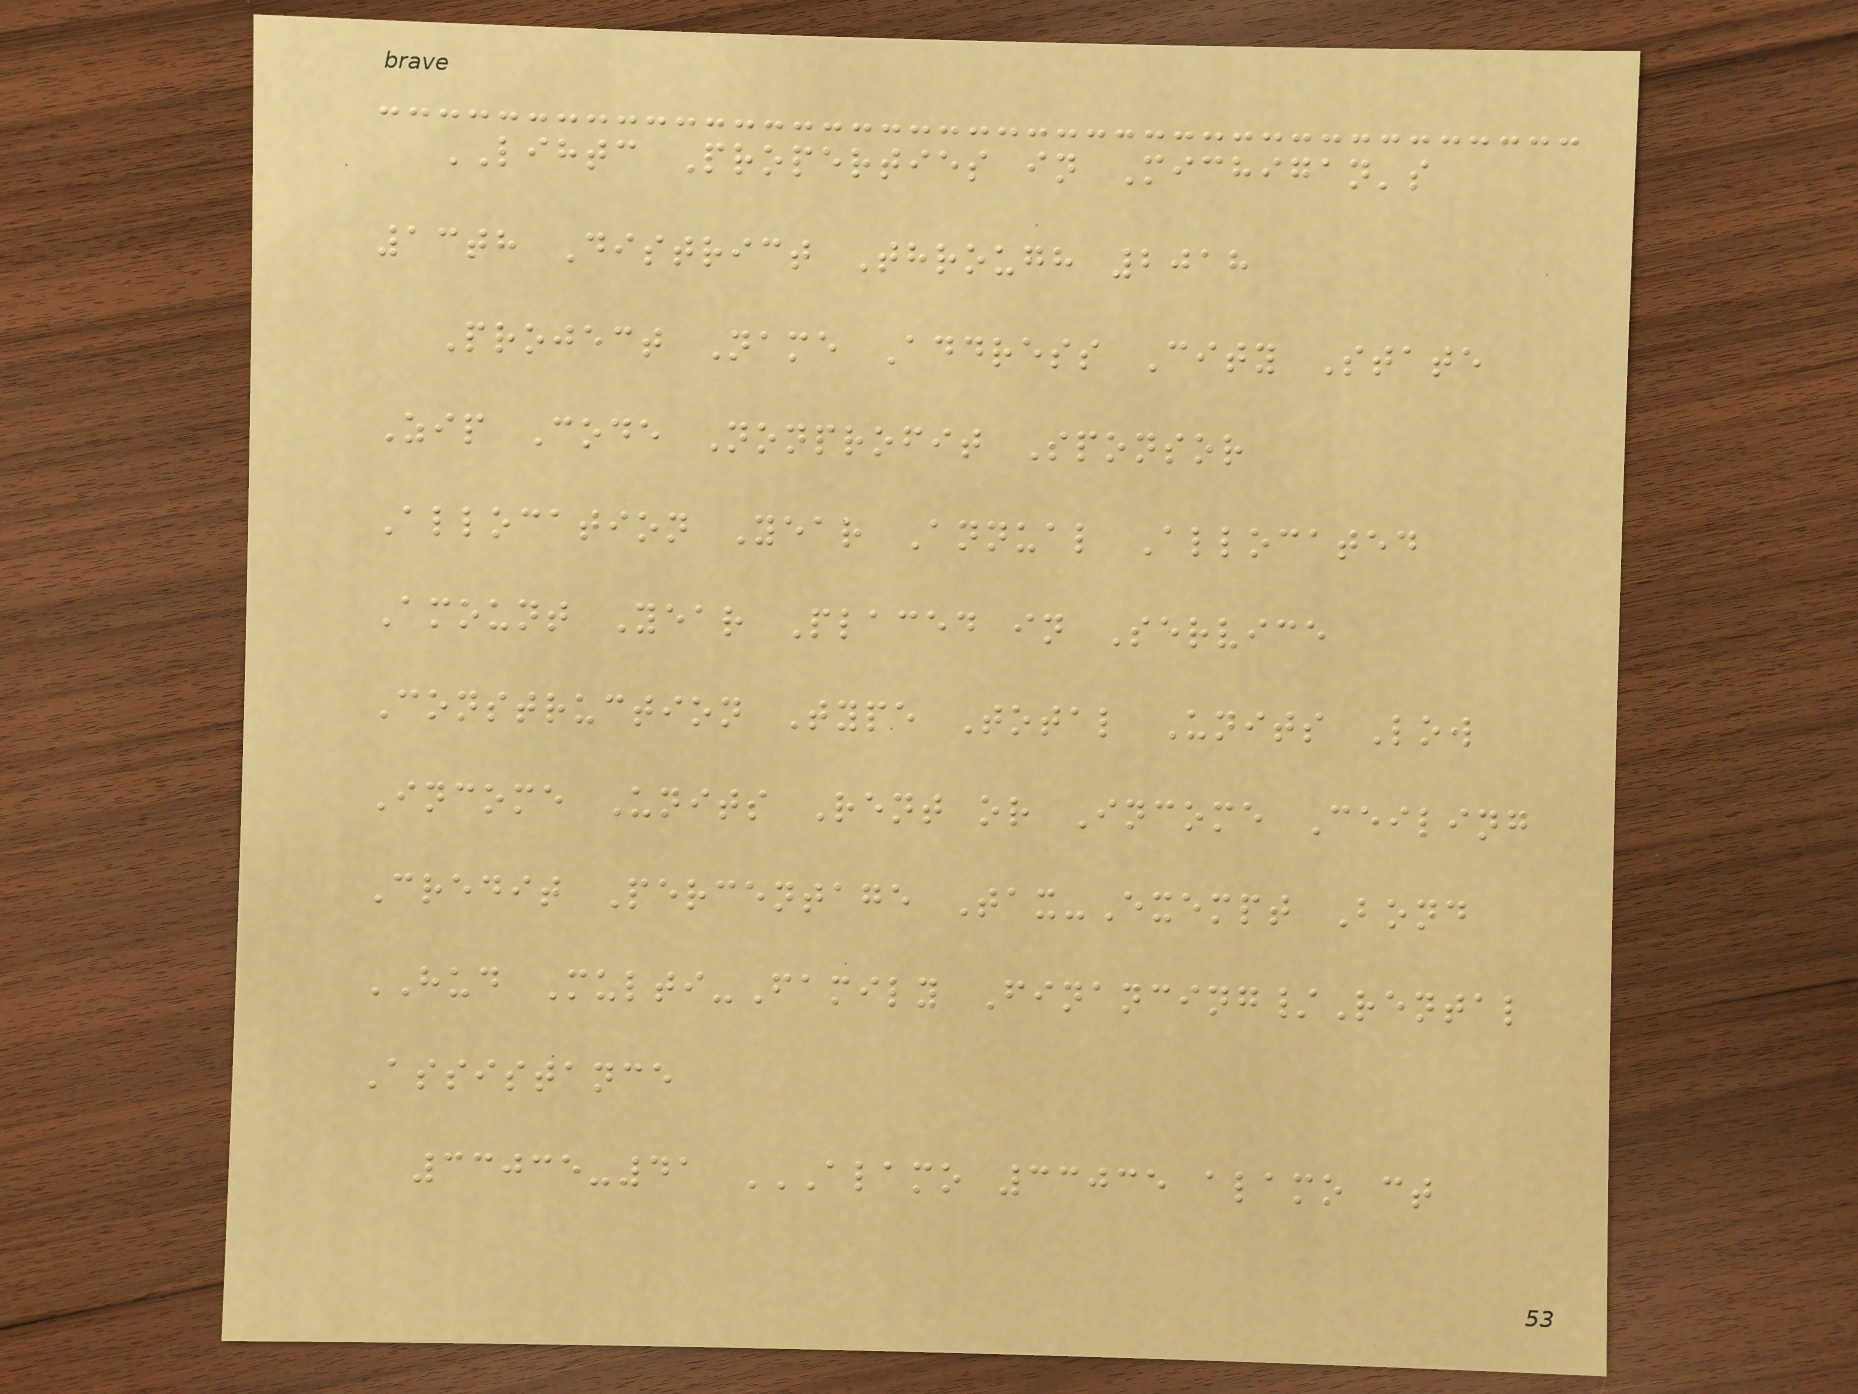LIHTC Properties in Michigan's
13th District Through 2018
Project Name Address City State
Zip Code Nonprofit Sponsor
Allocation Year Annual Allocated
Amount Year Placed in Service
Construction Type Total Units Low
Income Units Rent or Income Ceiling
Credit Percentage Tax-Exempt Bond
HUD Multi-Family Financing/Rental
Assistance
33035-41 ALAMO 33035 ALAMO CT
